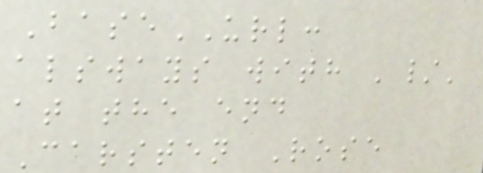BaseURL:
alsways with '/'
at the end
Carsten Rose
